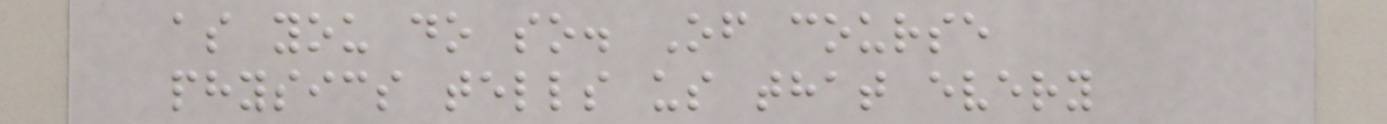as you do so. Of course
physics tells us that every
